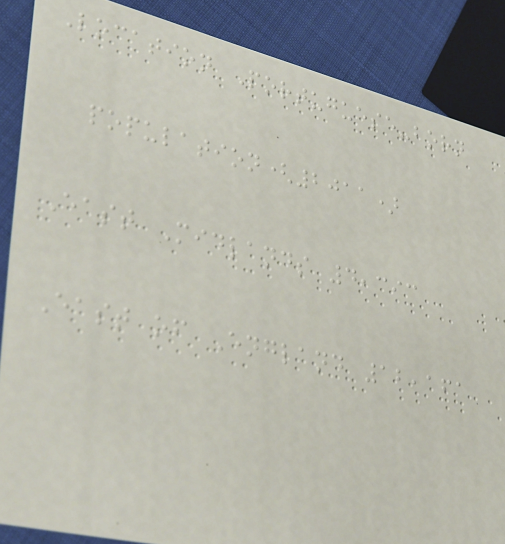Location Portuguese-born
population(2011)
East Midlands 4,393
East of England 12,161
